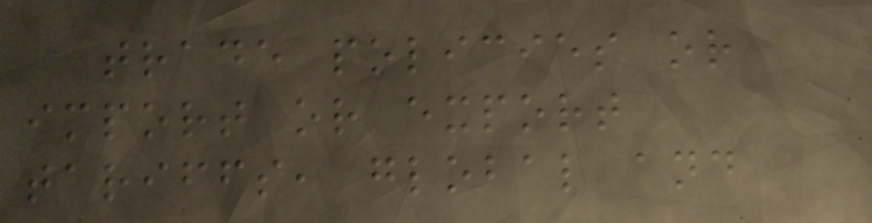trade policies or
import or export
tariffs, global and
